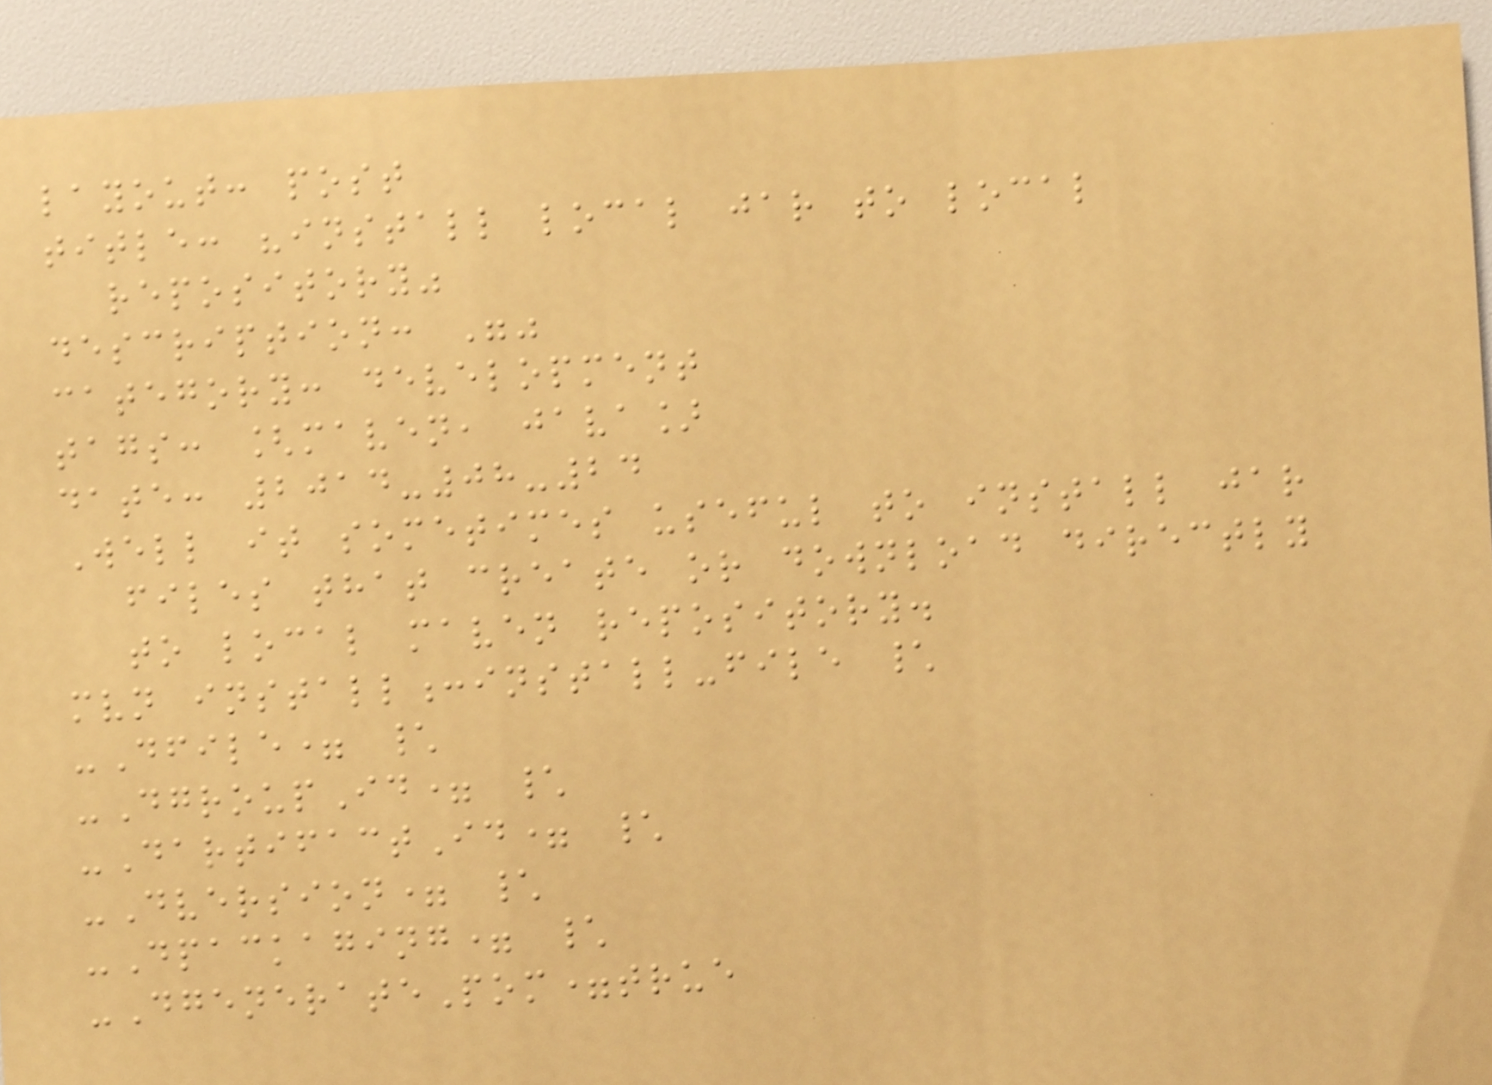layout: post
title: "install local jar to local
repository"
description: ""
category: development
tags: [maven, java]
date: 2014-08-24
Well it sometimes useful to install jar
files that create or download directly
to local maven repository.
mvn install:install-file \
-Dfile= \
-DgroupId= \
-DartifactId= \
-Dversion= \
-Dpackaging= \
-DgeneratePom=true
